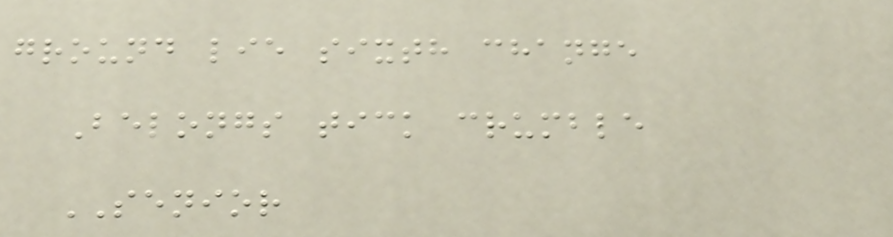ground lie sixth change
Belongs tick crumble
SENIOR
